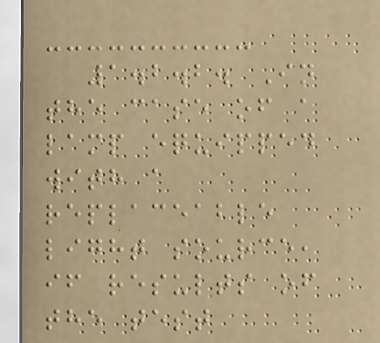1.2.2. In
the case of a
lamp equipped
with a
replaceable
light source,
if results of
the test
